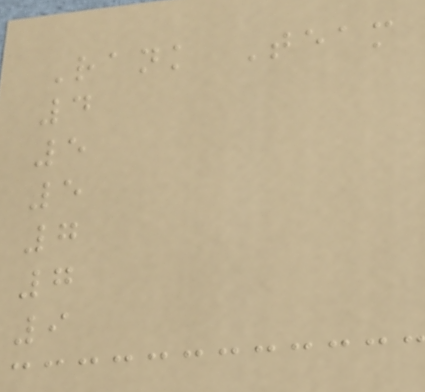Rank Team
4
5
5
7
7
9
